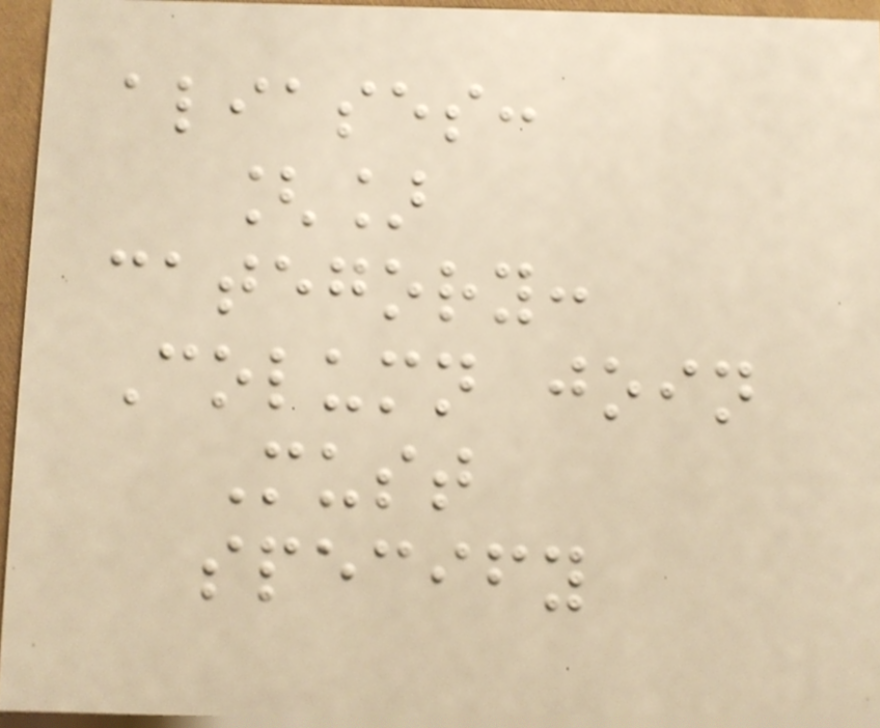aliases:
[]
category:
Column join
Must
specify
